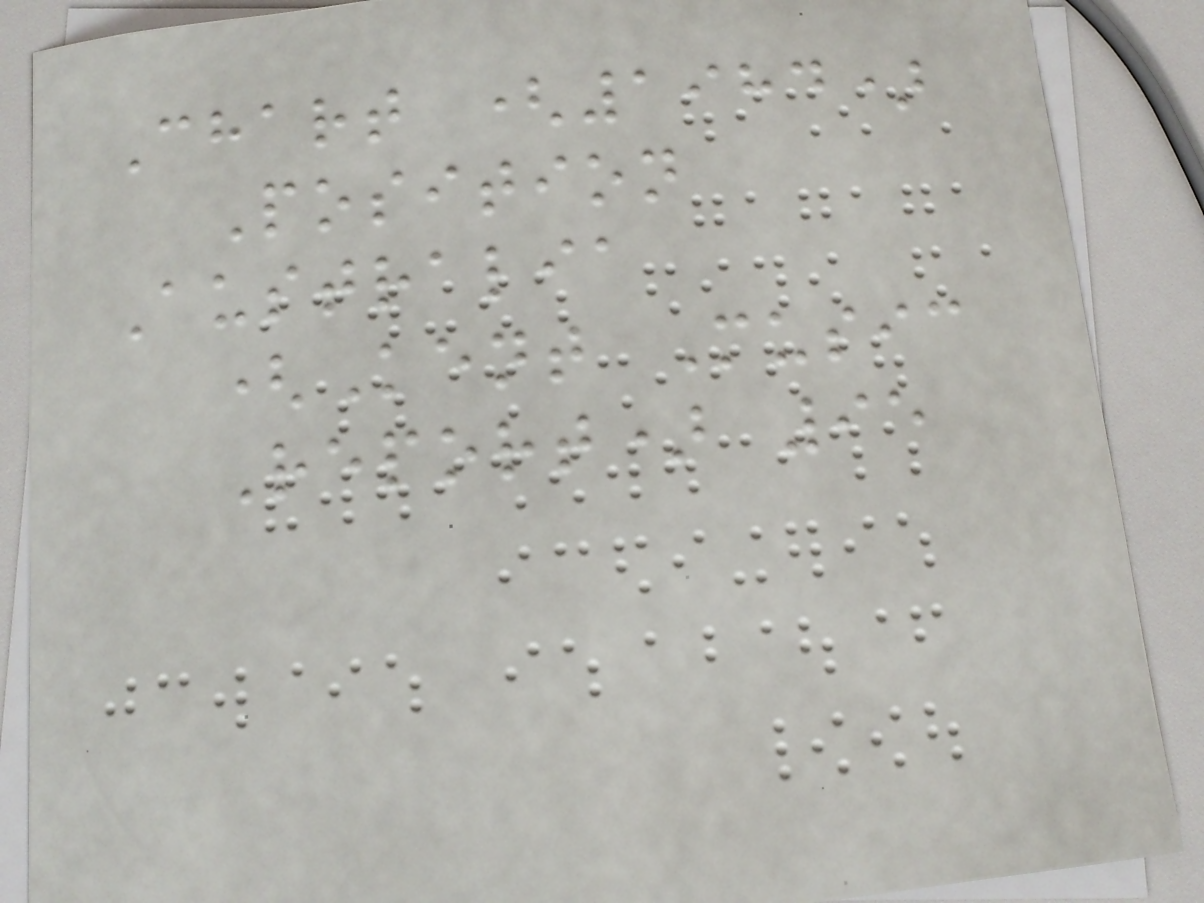Chart (1984)
Position
Australia
(Kent Music
Report) 95
